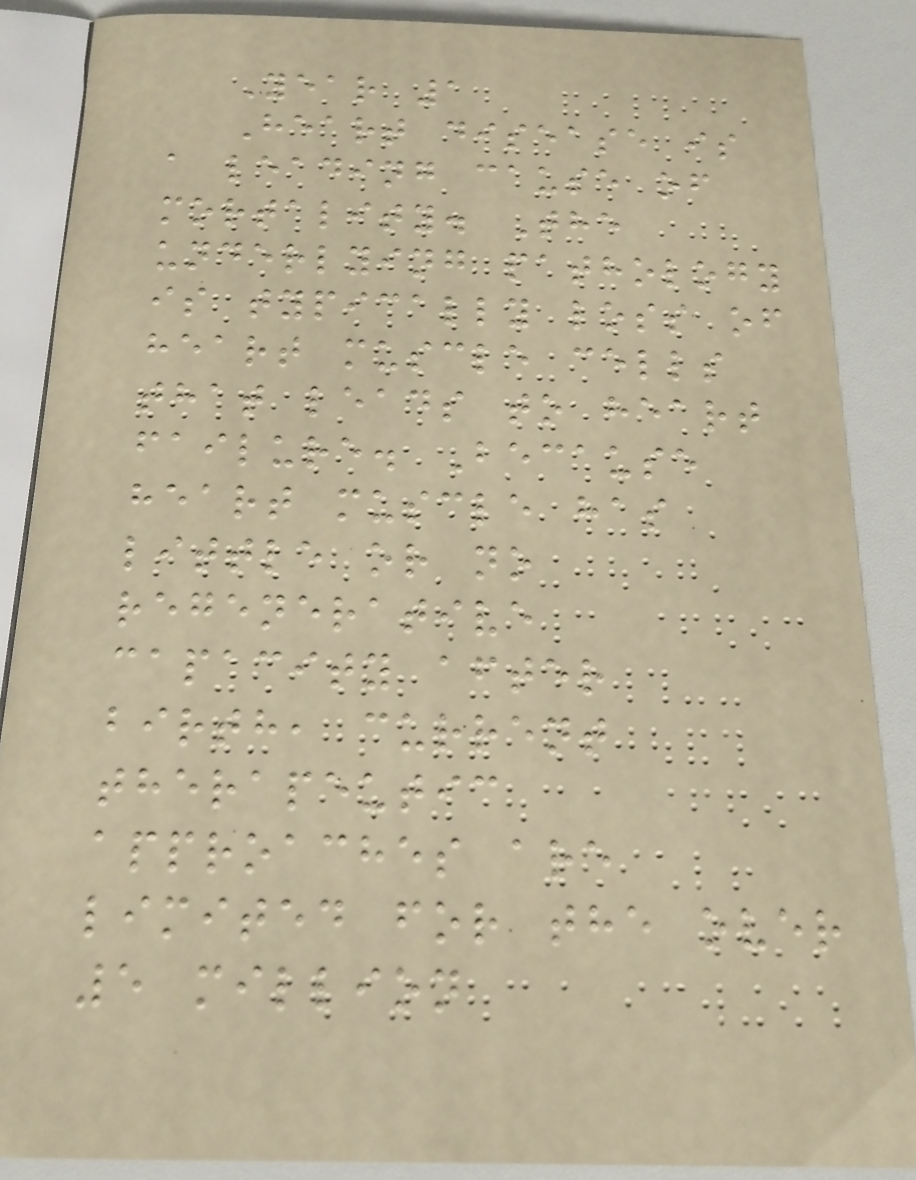Year 1
Heart disease is
a leading cause of
mortality. The
underlying pathology
is typically loss of
heart muscle cells
that leads to heart
failure. Because
heart muscle has
little or no
regenerative
capacity after
birth, current
therapeutic
approaches are
limited for the over
5 million
